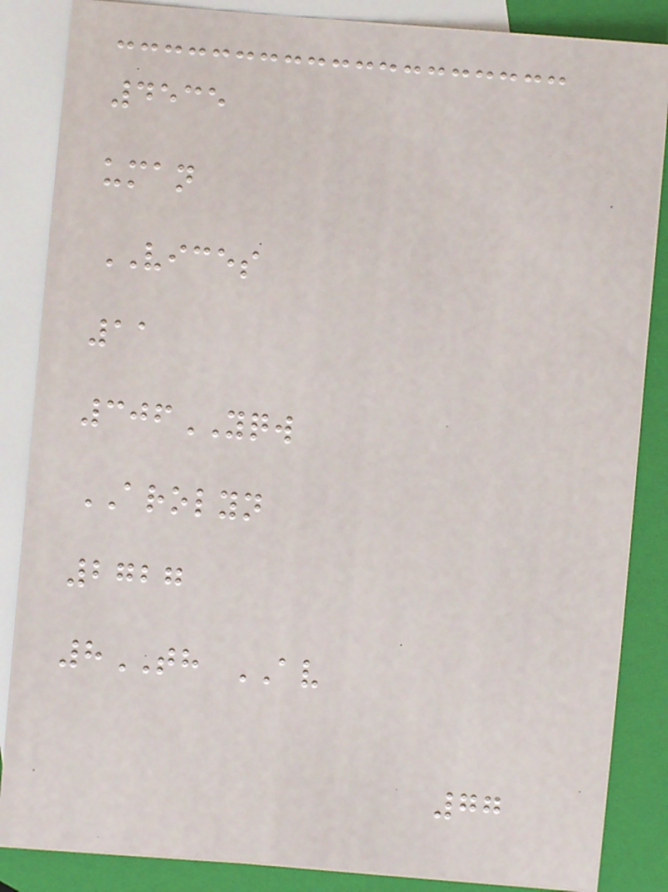4535
uman
VICES
11
306YQW
AROLYN
2727
8TH AV
77
